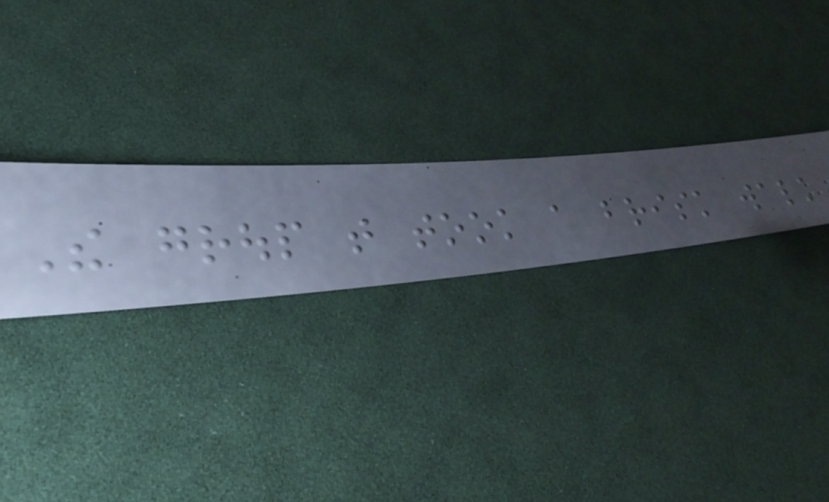The group that took a brisk walk
